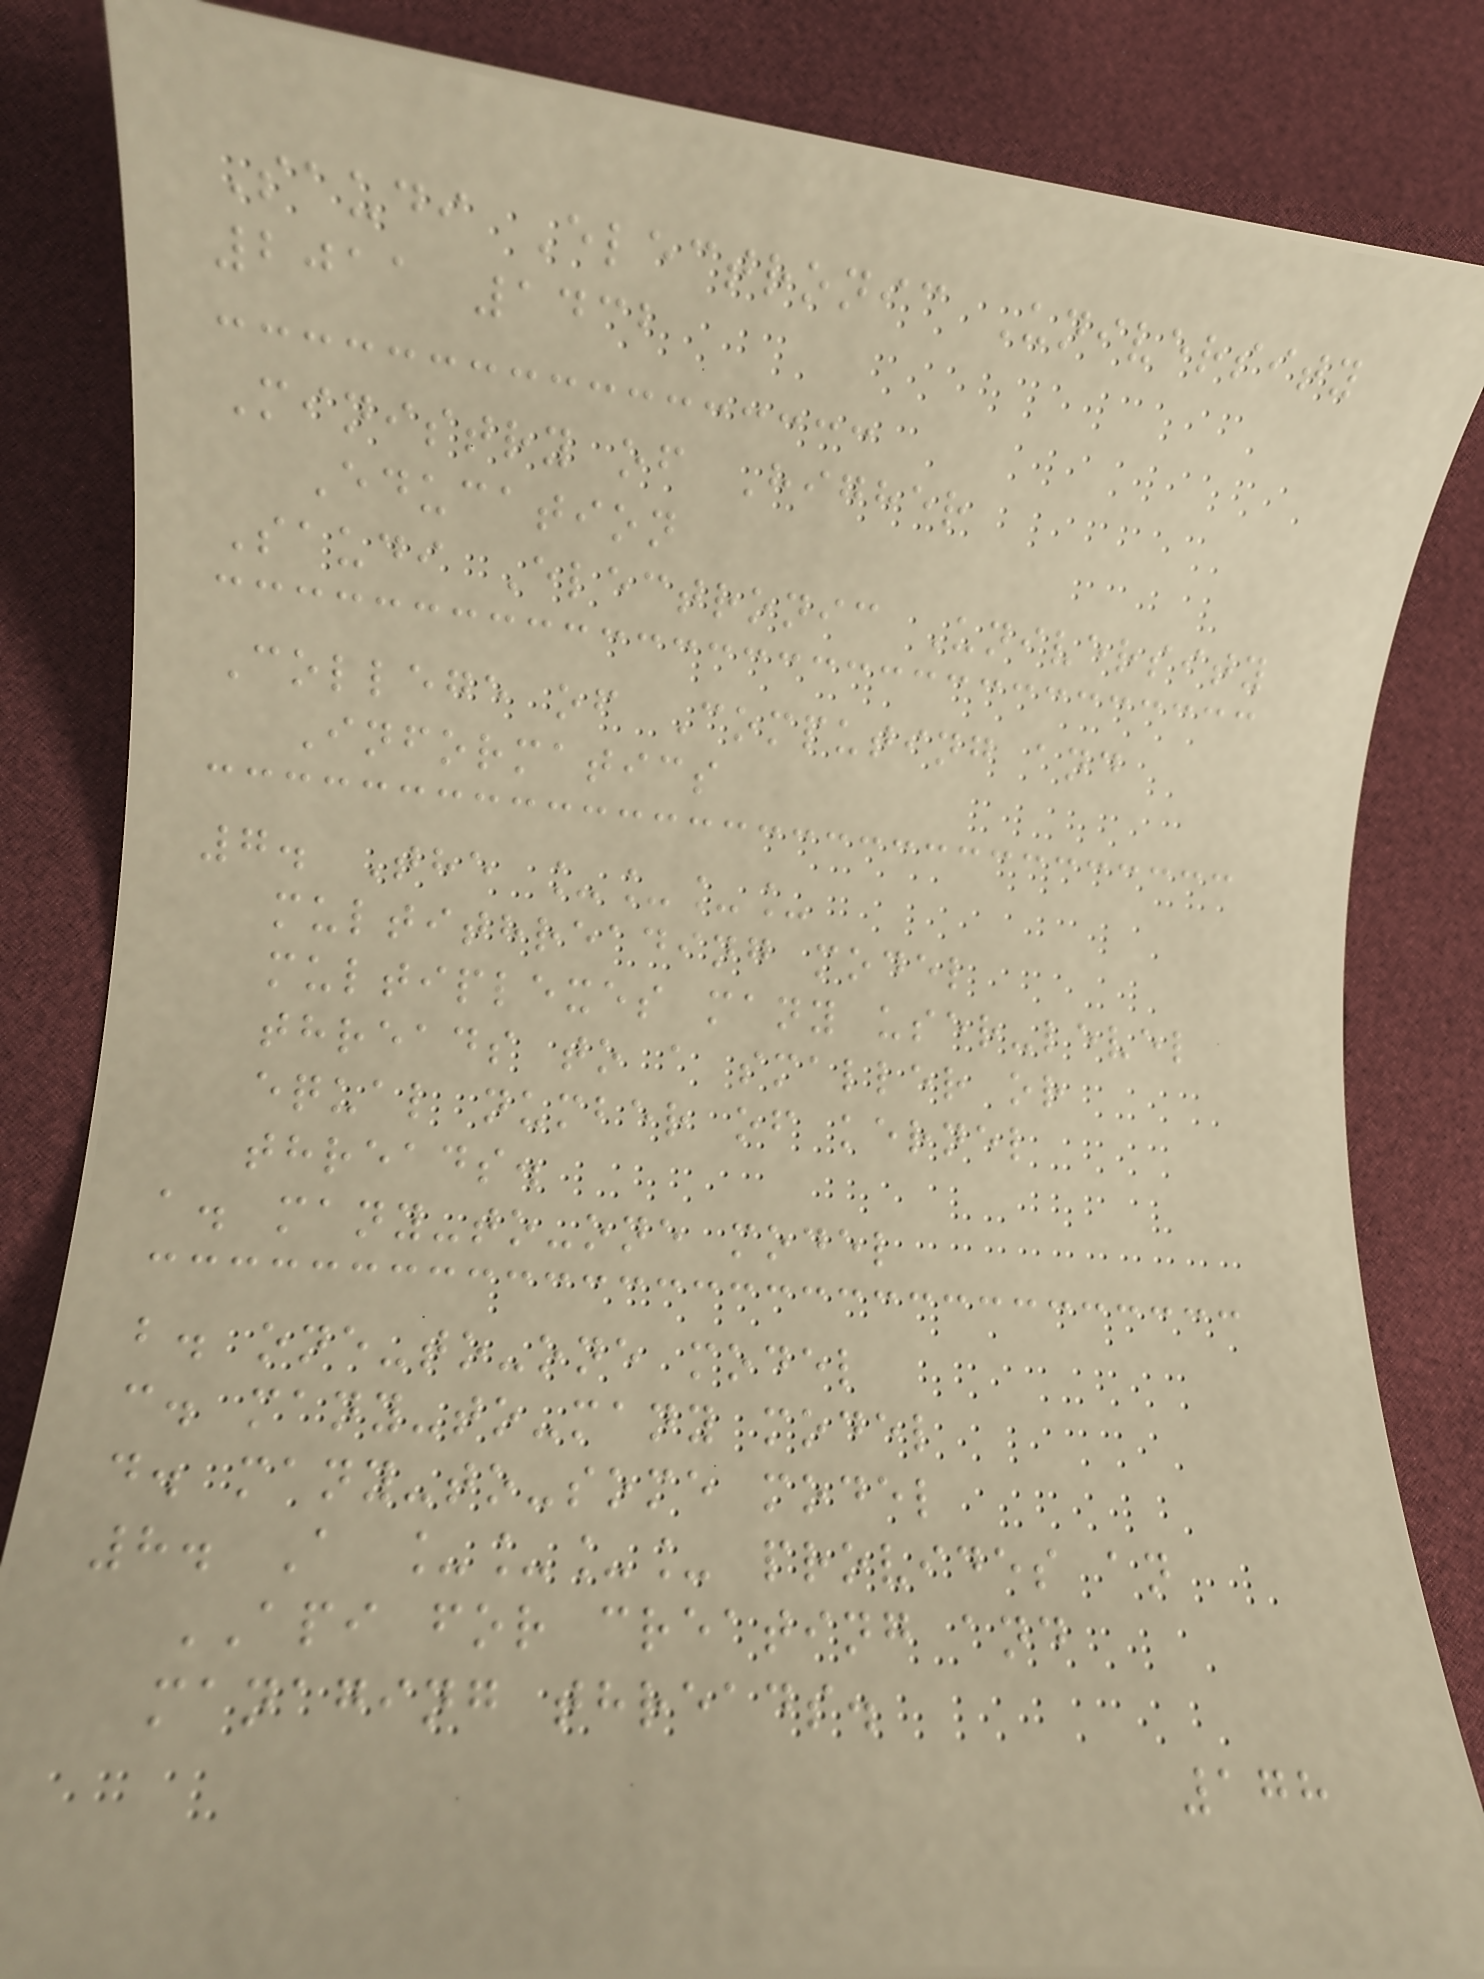Saudi Electronic University
2011 1432
Ministry of Higher
Education
Saudi Electronic University
College of Computing and
Informatics
7. The ____
multithreading model
multiplexes many user-level
threads to a smaller or
equal number of kernel
threads.
a. many-to-one model
b. one-to-one model
c. many-to-many model
d. many-to-some model
8. A ____ provides an
API for creating and
managing threads.
178
